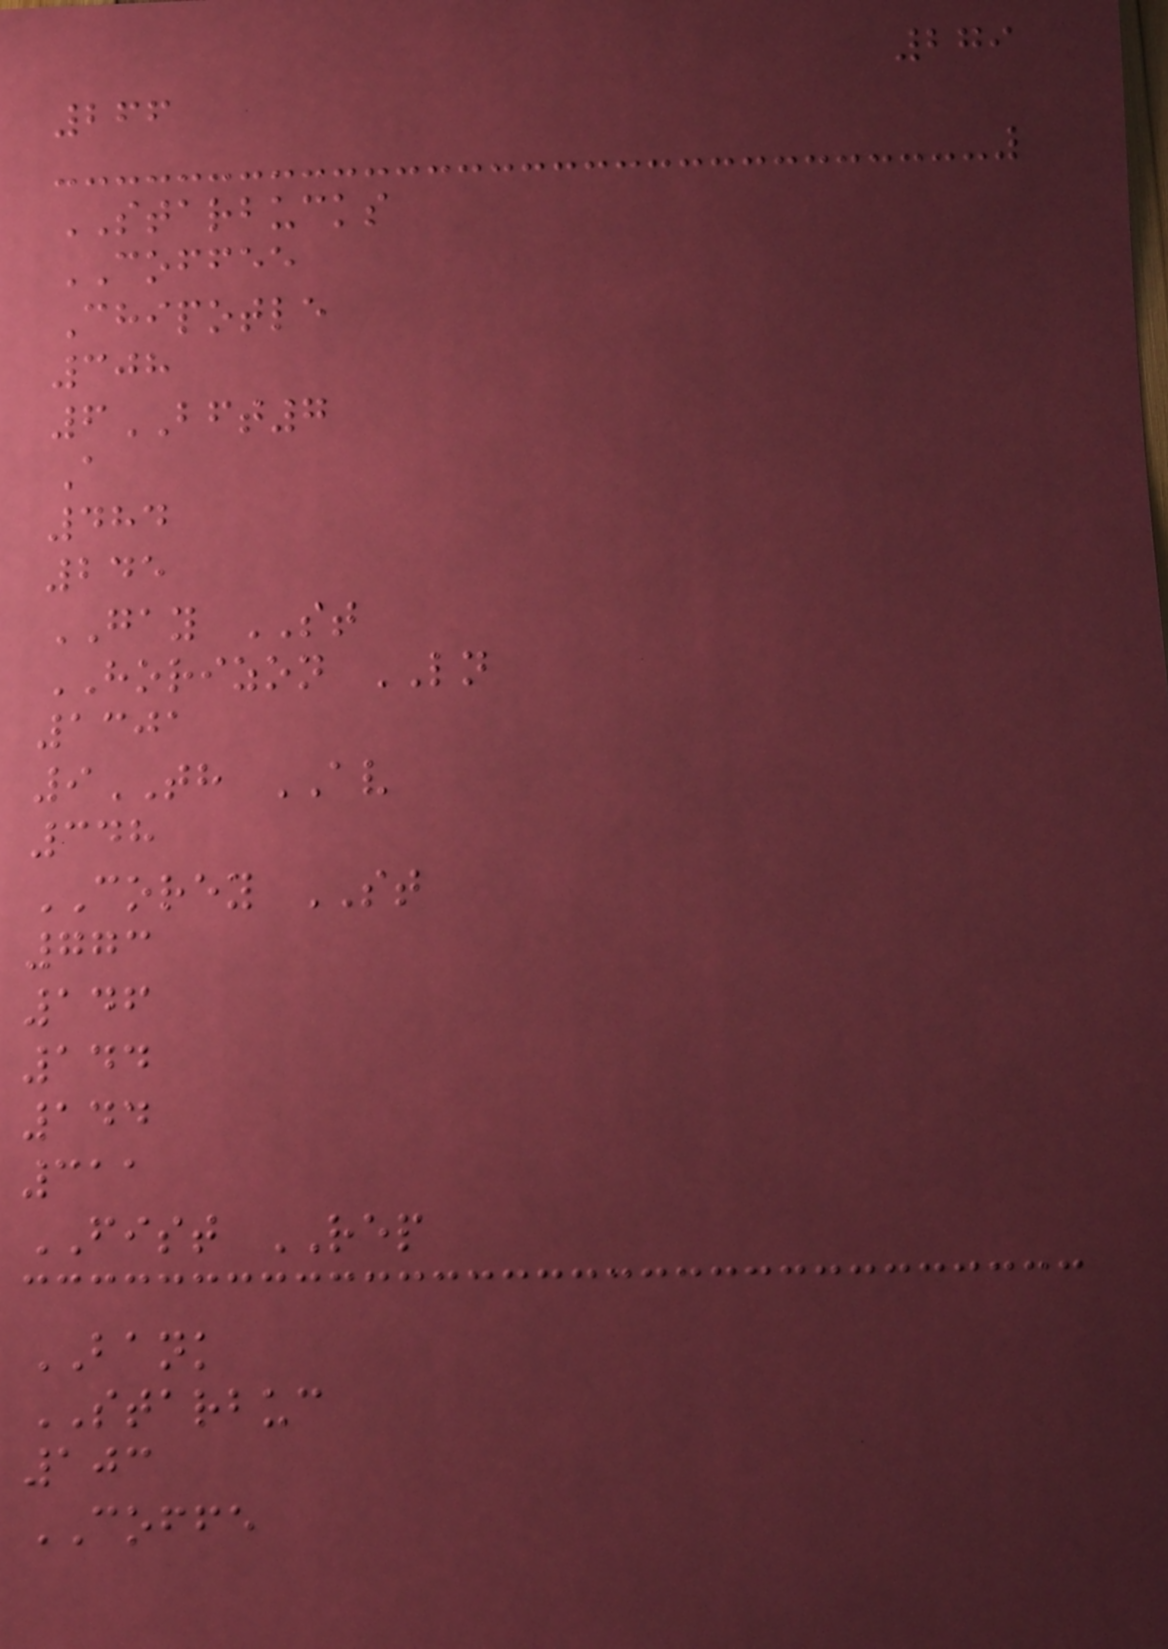279
266
STARBUCKS
COFFEE
Chipotle
308
6BFT7
A
484
245
GAY ST
HORIZON LN
1301
9TH AV
348
COREY ST
773
146
144
144
311
FIST REP
BANK
STARBUC
103
COFFE
